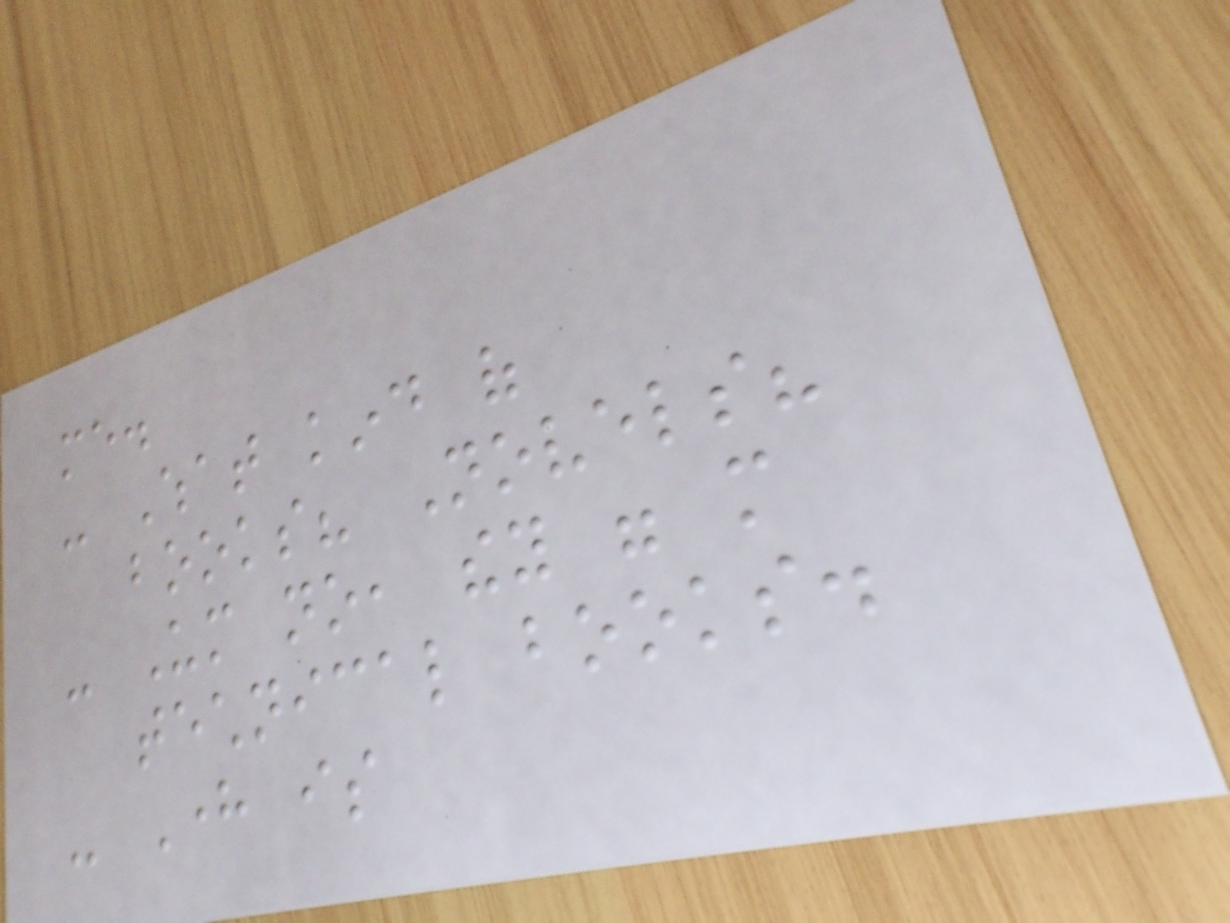me.
- What kind of
books? Novels?
- Um no, they were more
technical books.
- Here is
